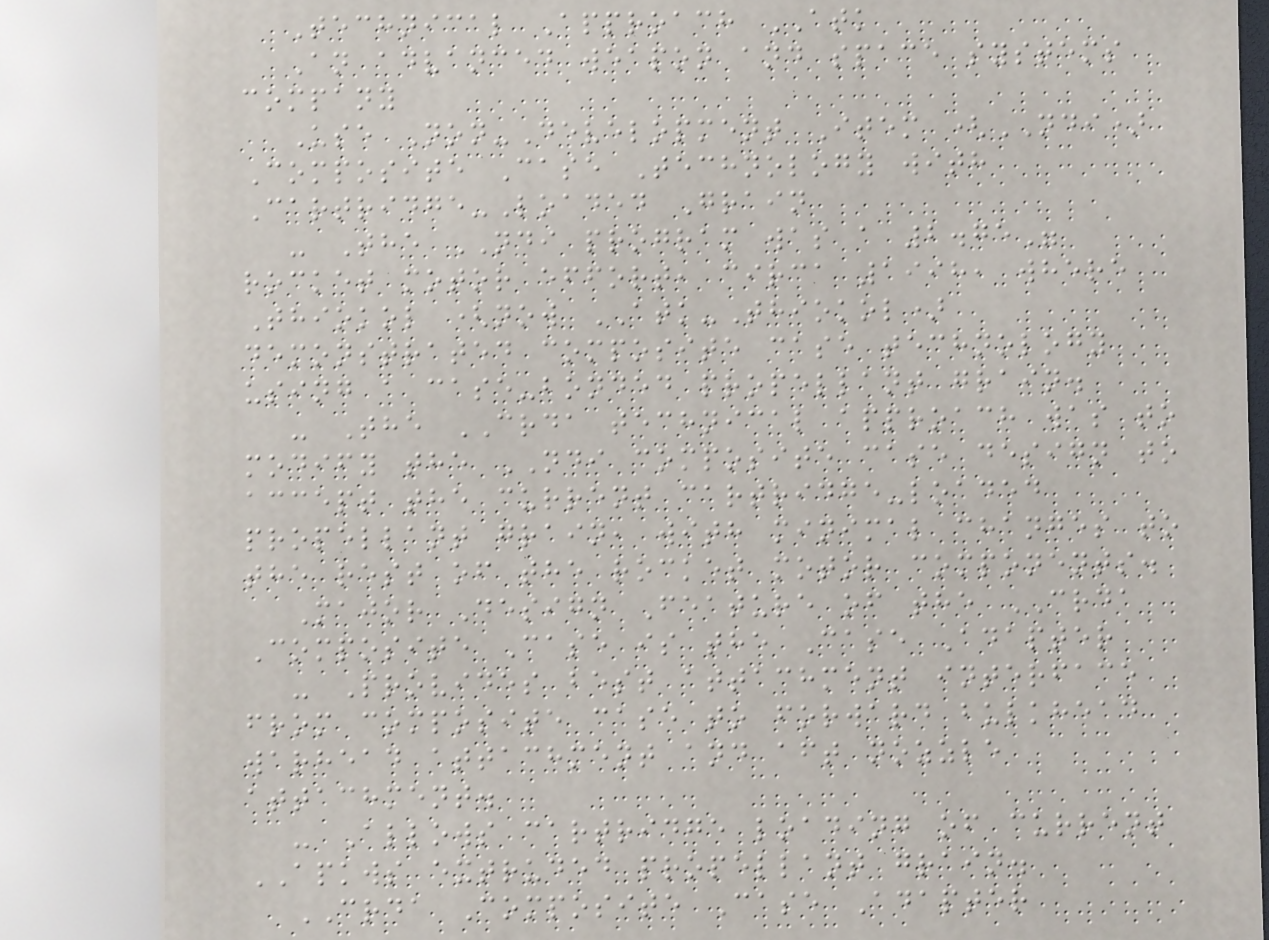Technical Approach ATK
An advanced weapon and space systems
company
Use Non-Development Item (NDI)
Composite Case Technology with
Cartridge-Loaded Grain
- The NDI program was a 2.75"
rocket motor effort, circa 1998, where
Thiokol (now ATK-Thiokol)
demonstrated composite case technology
using a case-bonded propellant grain.
- The CRDA technical approach was to
modify the NDI composite case design to
accept the current cartridge-loaded
propellant grain, with minimal changes to
the rest of the rocket motor components.
Major Design Feature of the CRDA
Composite Case is the Case Adapter
- Provides best attachment interface
from composite case to forward bulkhead
warhead attachment and aft nozzle
attachment.
- Allows cartridge loading of current
APKWS extruded propellant grain.
CRDA Composite Case Adapter
